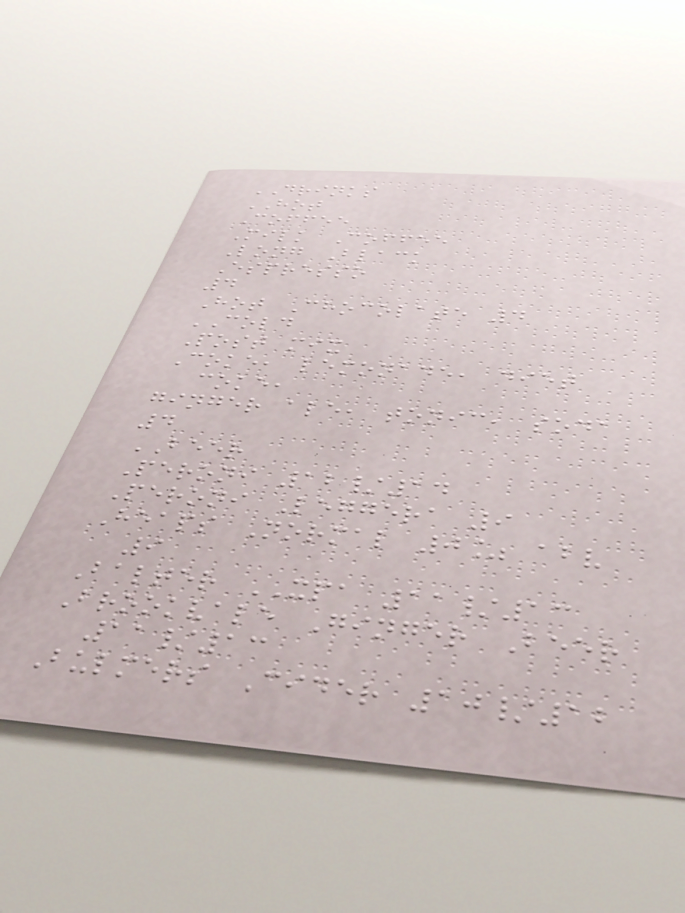DRINKS
HOT
Coffee
Milk Coffee
Long Black
Espresso
4
Hot Chocolate 4
COLD
Post mix
Coke, lemonade, diet
coke,
ginger ale, tonic, soda
4
BEER
Peroni 12/14
Peroni Leggera 9
Heaps Normal 0% abv
9
Balter XPA 11/13
Brookvale Ginger Beer
11/13
Bulmers Cider 10/12
